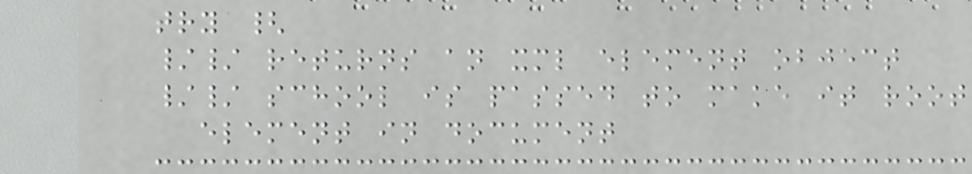try {
// returns an xml element object
// school is passed to make it root
element in document
